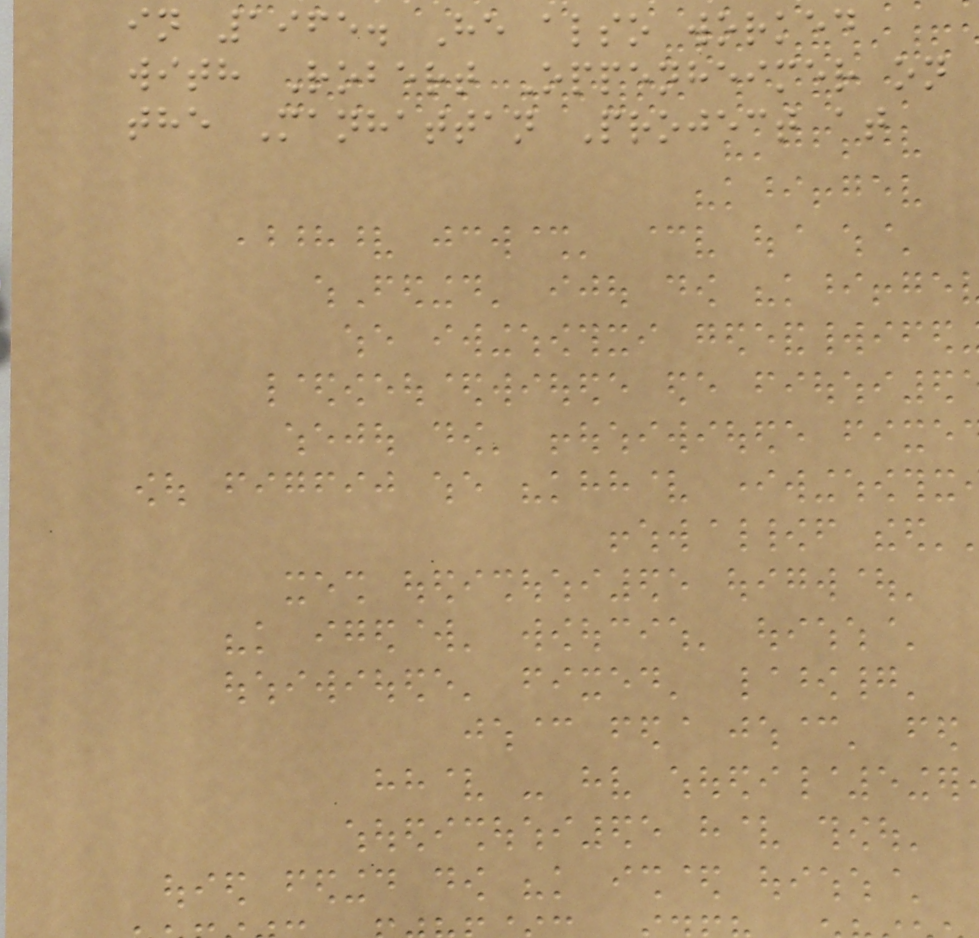in 1965. He also worked
with Robert Oppenheimer on
the Manhattan Project at
